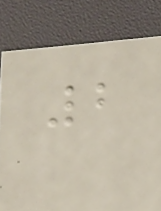2
